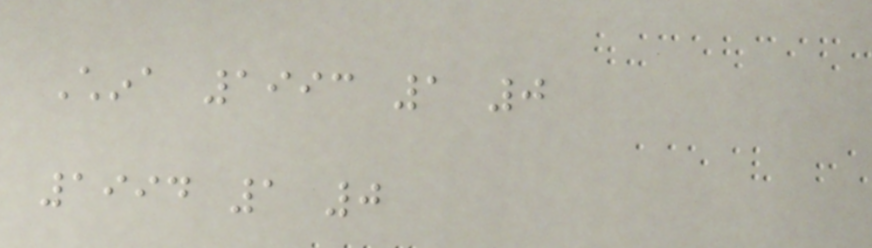China 1993 1 0
1994 1 0
